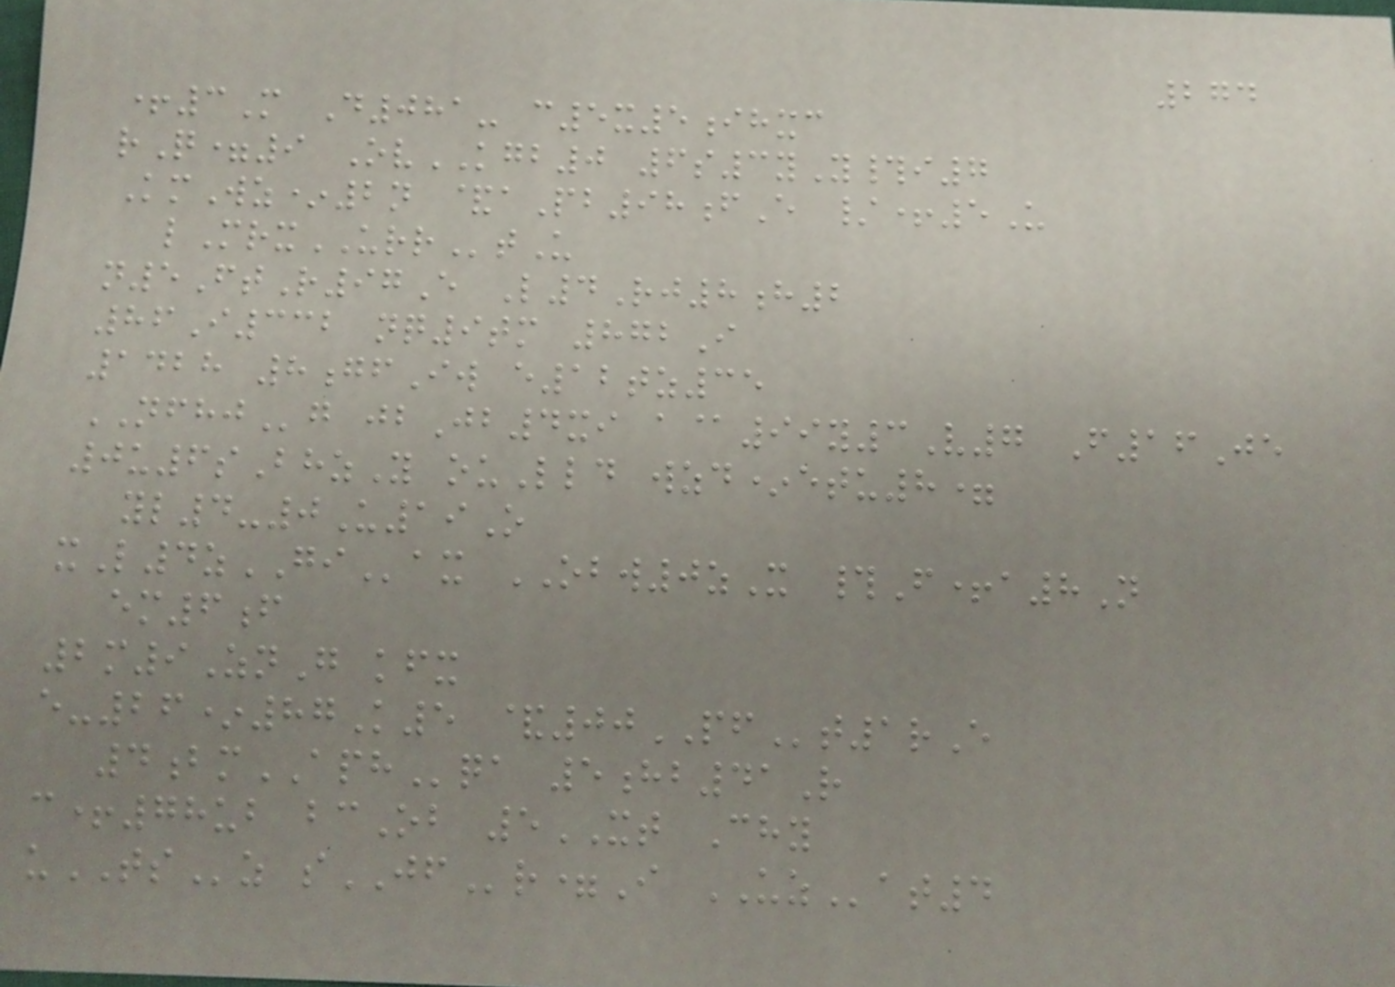274
+3M D081- c5x5ihxc
rQ=9 OvKGB0 6s3yY#i7
KmWz*2n &aPb98fE /+5U
lMrxURRtU
n5FtR97E L4Rj8h2
86I332 nq9tm 872I
1428 8gfIw e12tz35
NFHJg jbJb4xi a@99y3V7 F16Je
0u6sBhzY ouLld wzd*etu8=
yl4-0U19O
xL4zGIax OBW0zX #F+a8N
em6f
2m9ZnG kfx
e-26*87K5 &00PFt1rE
4bmAPHqa 5hb41R
c+78ub bcOb 5XT Chy
uTSz sJFr=I UZat4
